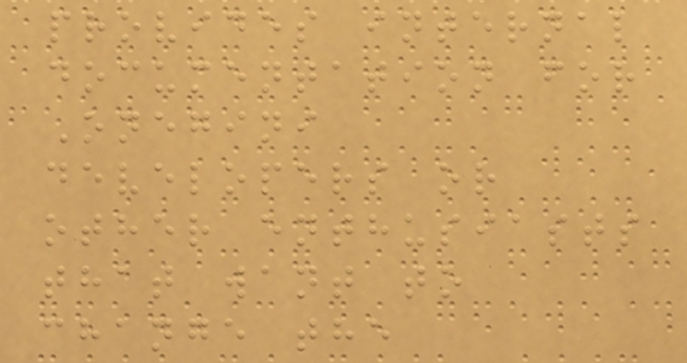provides internal
documentation for
Onegini
developers or
other enthusiasts
that want to
change the
